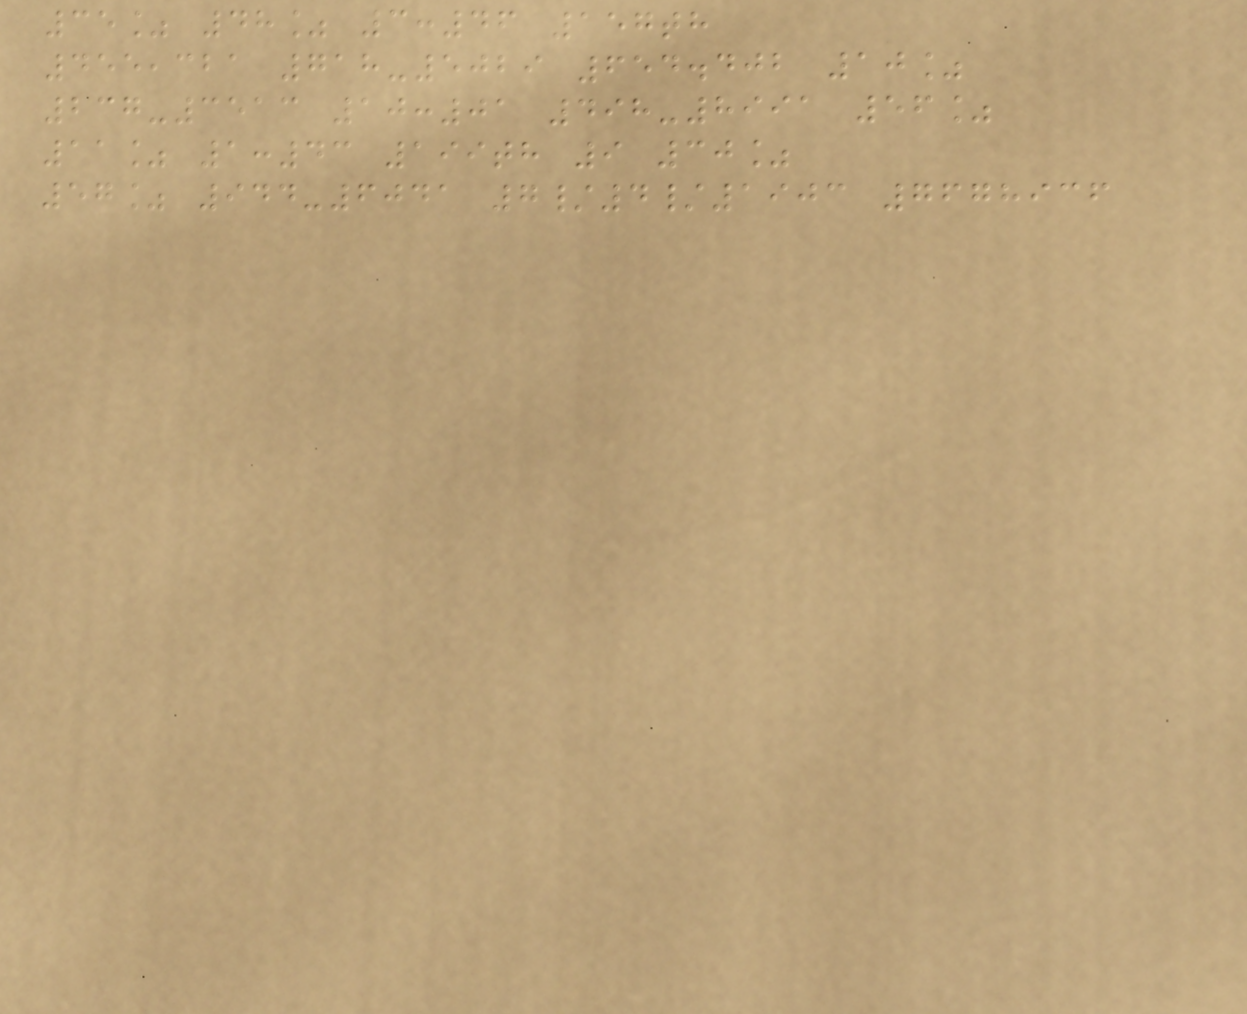35% 48% 3:46 157th
455,321 718-5029 654.402 10%
237-3513 10:01 498-8991 56%
11% 1:43 199th 9 30%
57% 944-6041 7/4/1903 7678936
